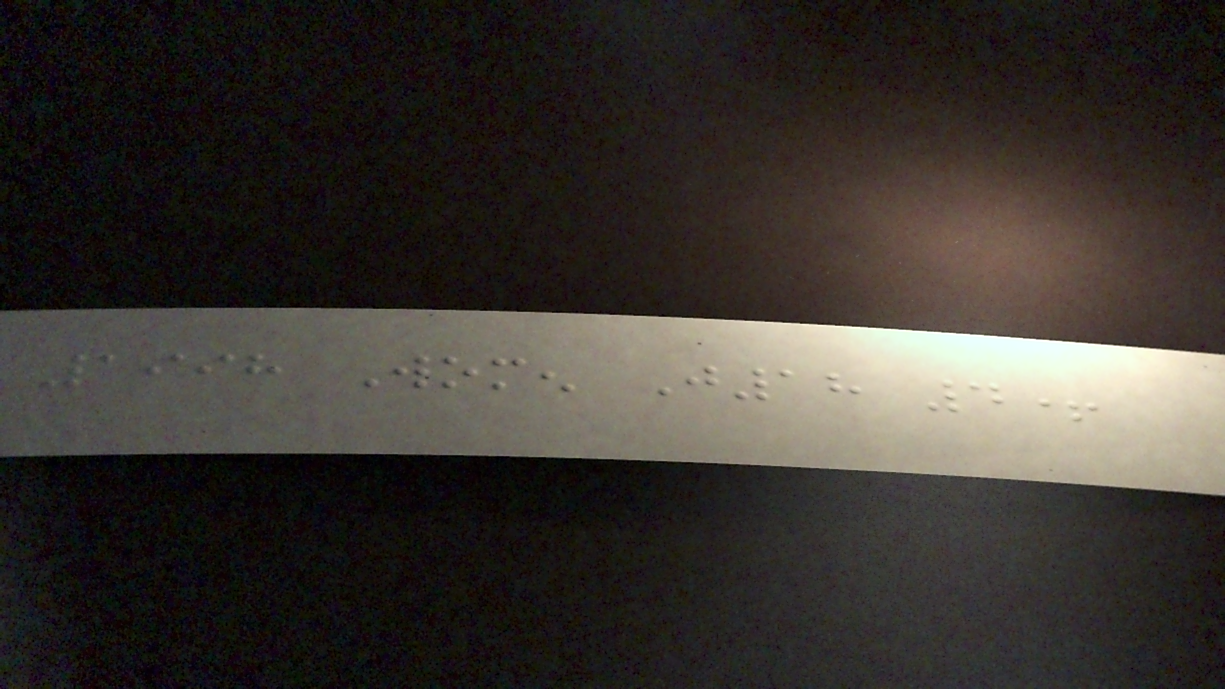1998 Women J18 4+
